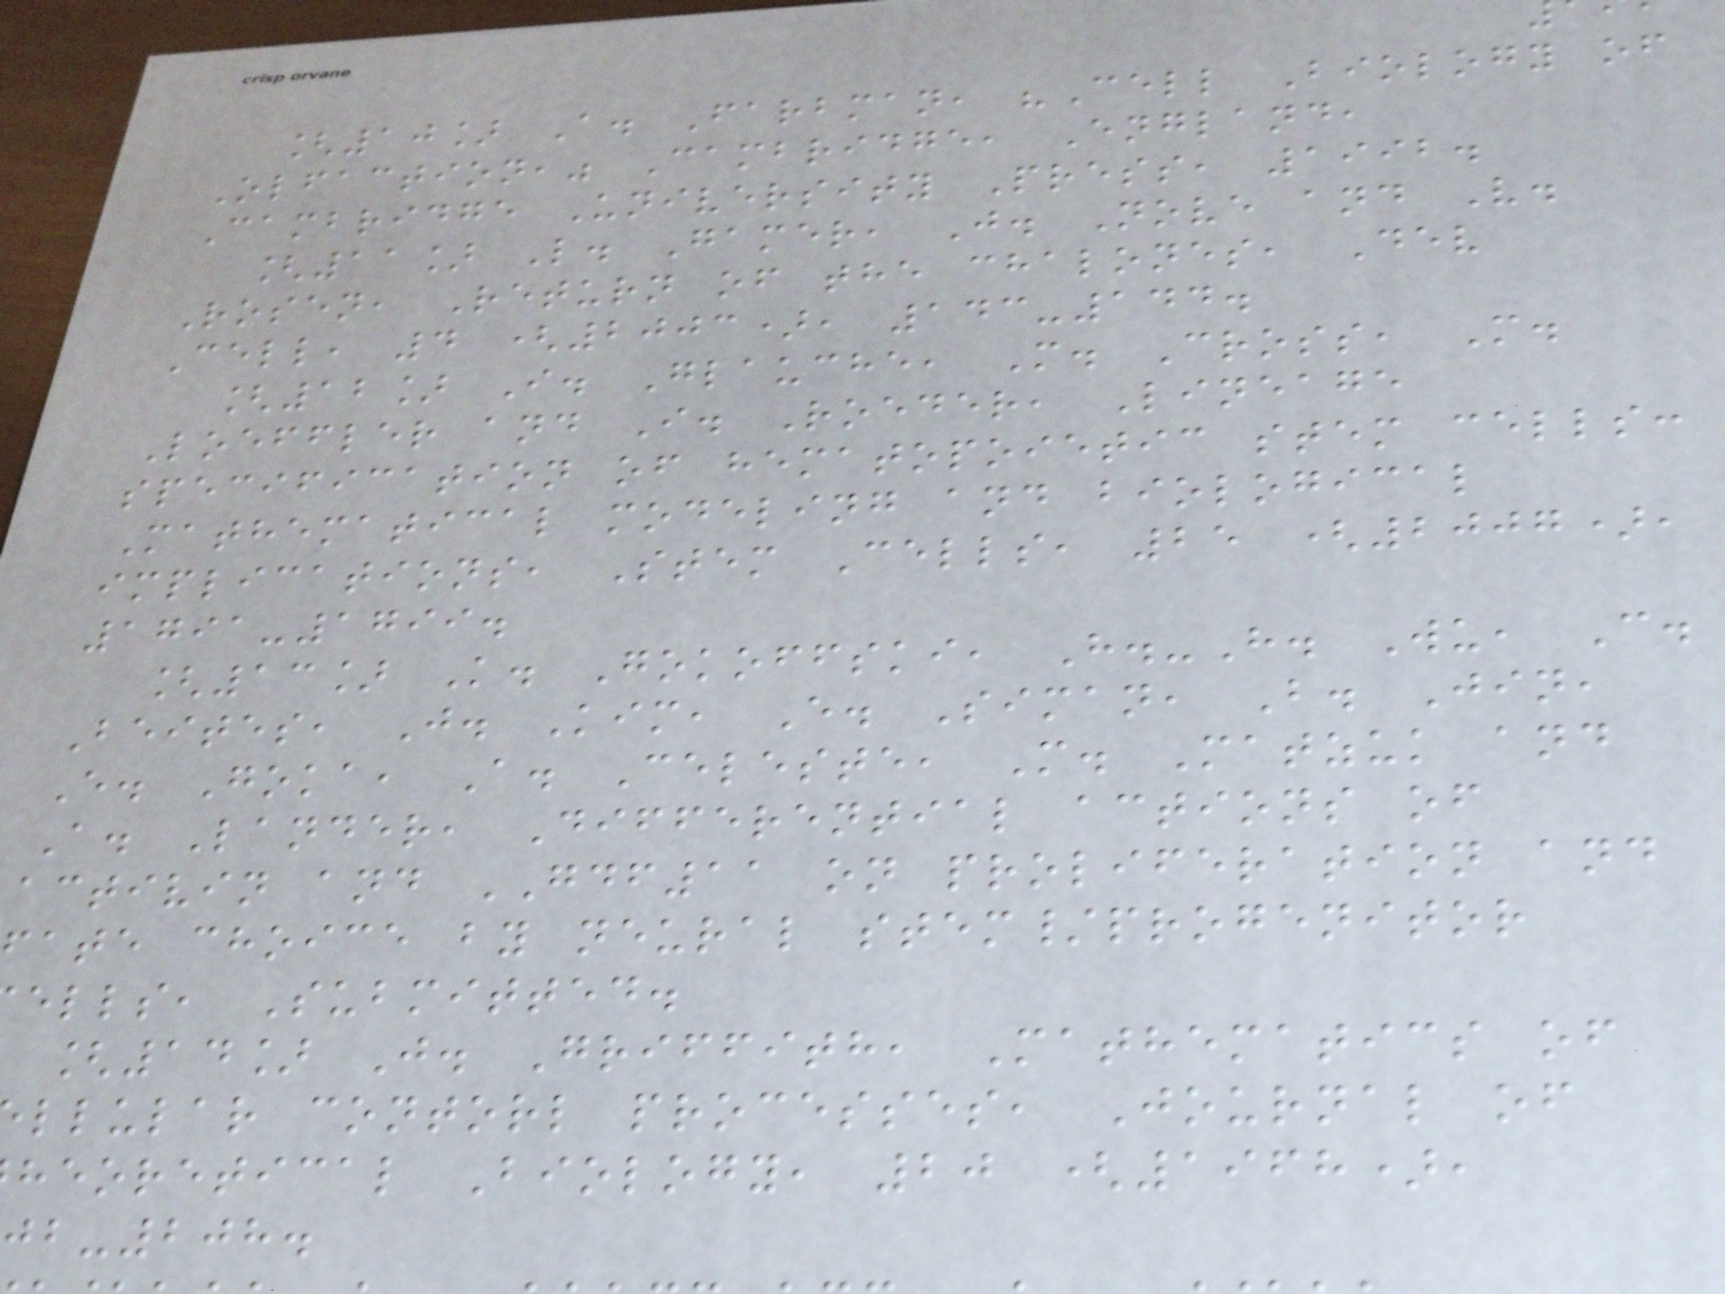[10] A. Farbman, "Cell Biology of
Olfaction," Cambridge, England,
Cambridge University Press, 1992.
[11] L. Gamer, J. Nove and V.
Rosen, Return of the chalones, Dev
Cell, 4 (2003), 143-144.
[12] I. Glauche, M. Cross, M.
Loeffler and I. Roeder, Lineage
specification of hematopoietic stem cells:
Mathematical modeling and biological
implications, Stem Cells, 25 (2007),
1791-1799.
[13] K. Gokoffski, H.-H. Wu, C.
Beites, J. Kim, E. Siman, B. Jin,
E. Goka, A. Celeste, M. Matzuk and
A. Lander, Differential actions of
activin and GDF11 on proliferation and
ate choice by neural stem/progenitor
ells, Submitted.
[14] J. Griffith, Mathematics of
llular contorl processes, Journal of
heoretical Biology, 20 (1968),
-208.
